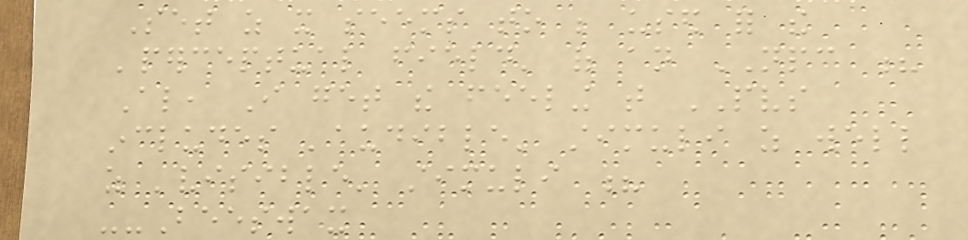Set as it seems to be used for the
'perceptual field' of an NPC ?
Also, I get the feeling that PVS
includes 'audible' stimuli as well
as 'visible' stimuli ?
--Beeswax
